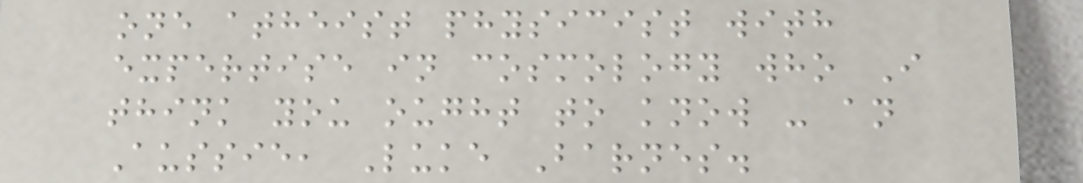one atheist physicist with
expertise in cosmology who I
think you ought to know - an
Aussie, Luke Barnes.
